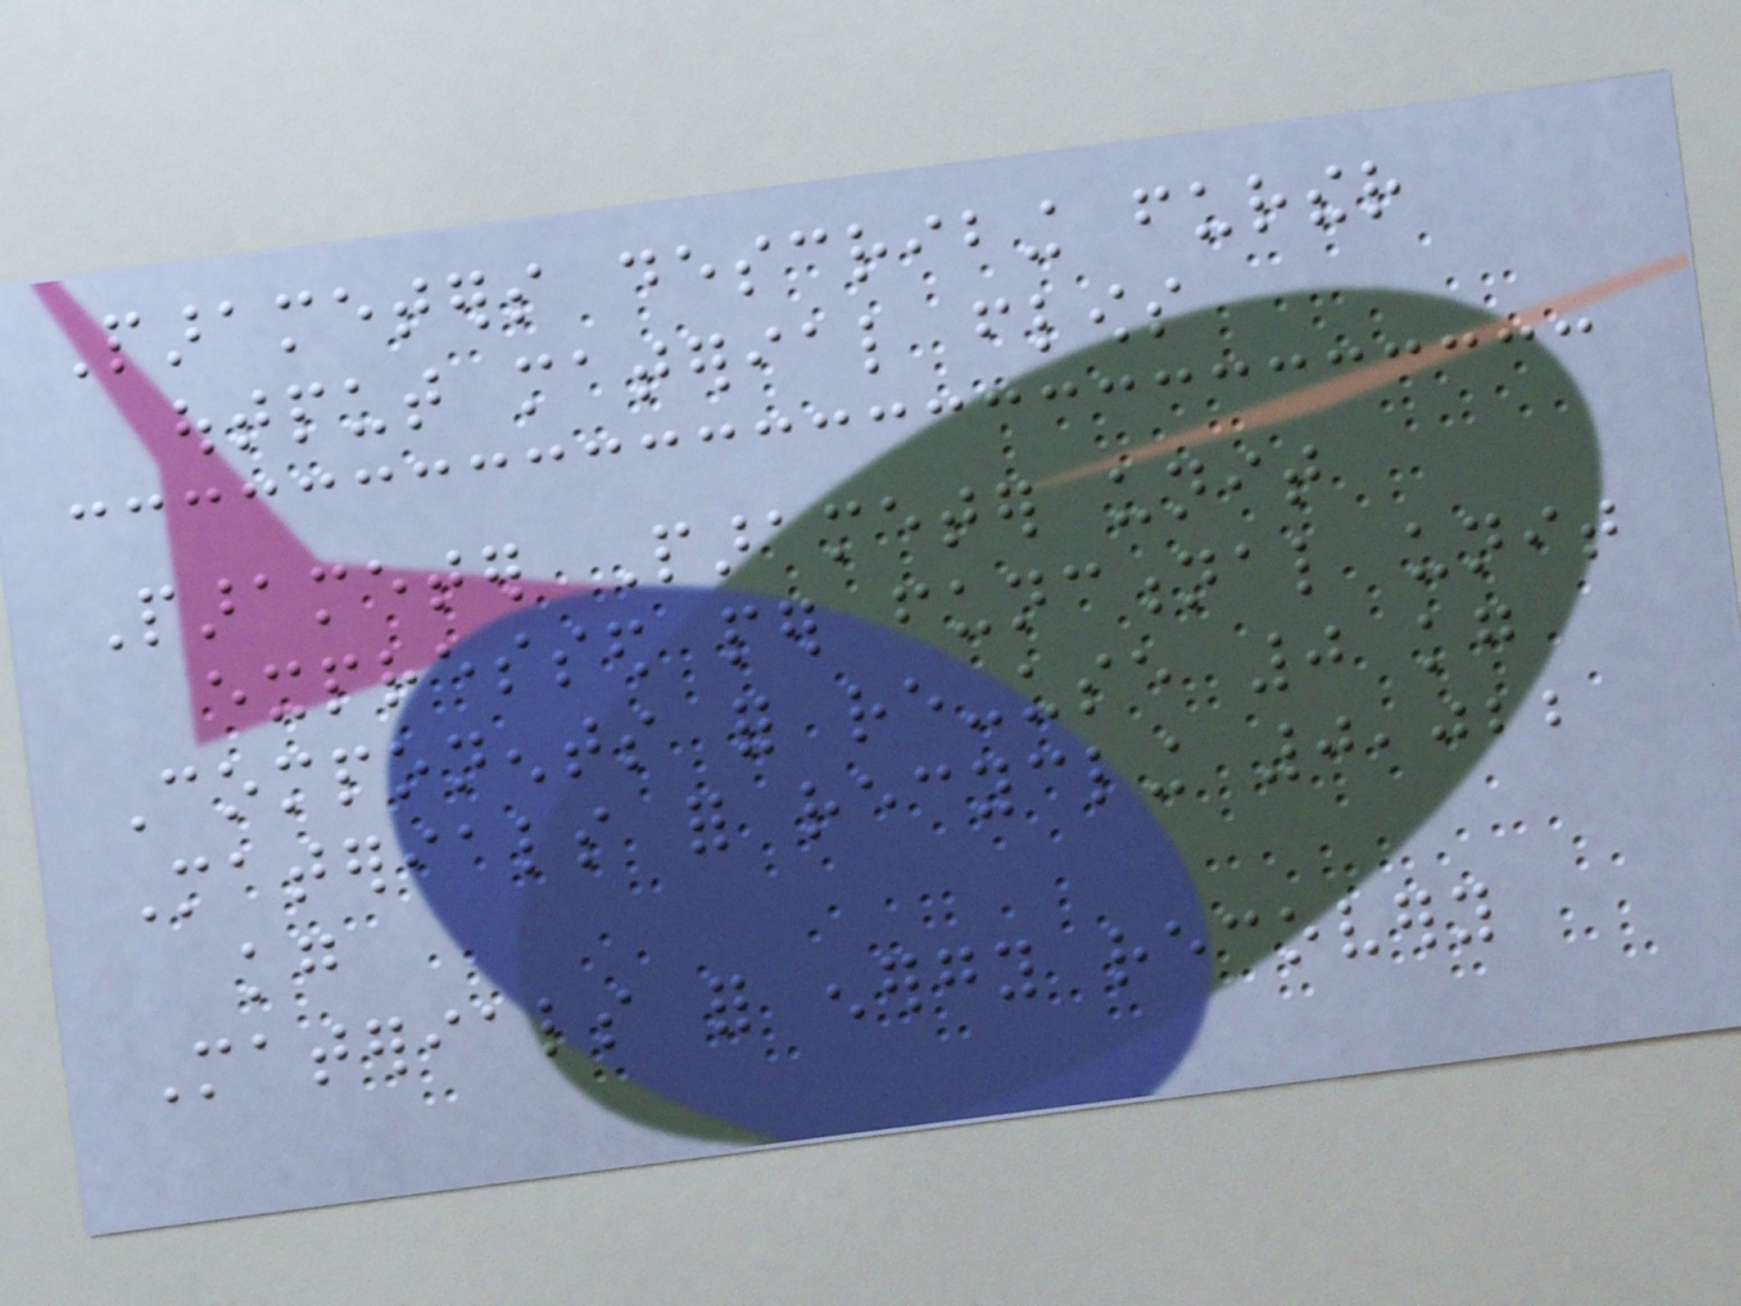Parameters describing further
output material flows
Parameter Parameter unit
expressed per functional unit
Components for re-use 0 kg
Materials for recycling 0,022
kg
Materials for energy recovery
